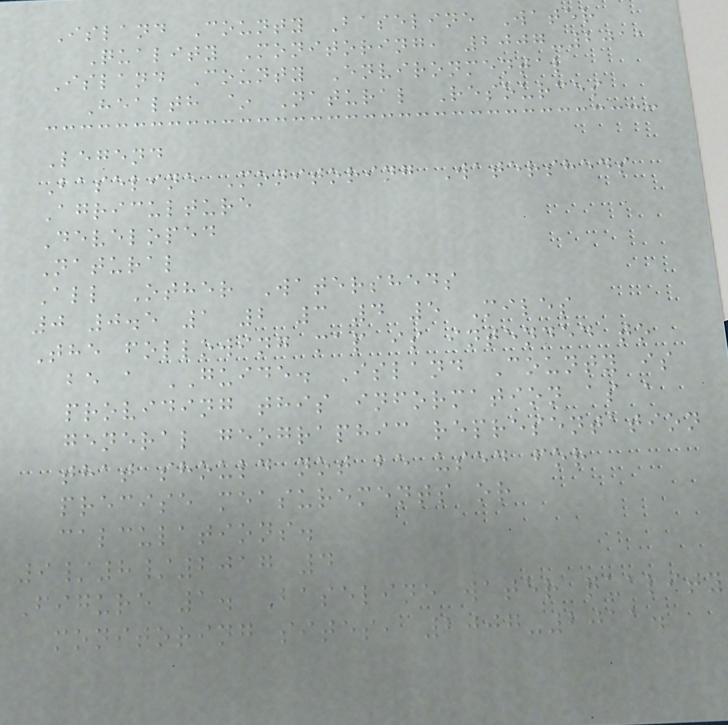Island County Baseline Water
Quality Monitoring, 2007-2011
Island County Environmental
Health ~ Natural Resources
Legend
Baseline Monitoring Watersheds
Agriculture
Developed
Natural
All Other Watersheds
0 0.5 1 2 3 4 5 Miles
The following map is intended to
be a GUIDE. Island County is
providing this information as a
general geographic representation
that should not be used for
precise measurements or
calculations.
9/8/2017 4
Figure 1. Baseline water quality
monitoring sites, 2007-2011.
